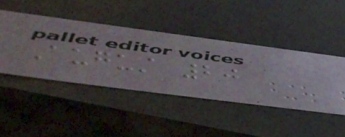August 20
